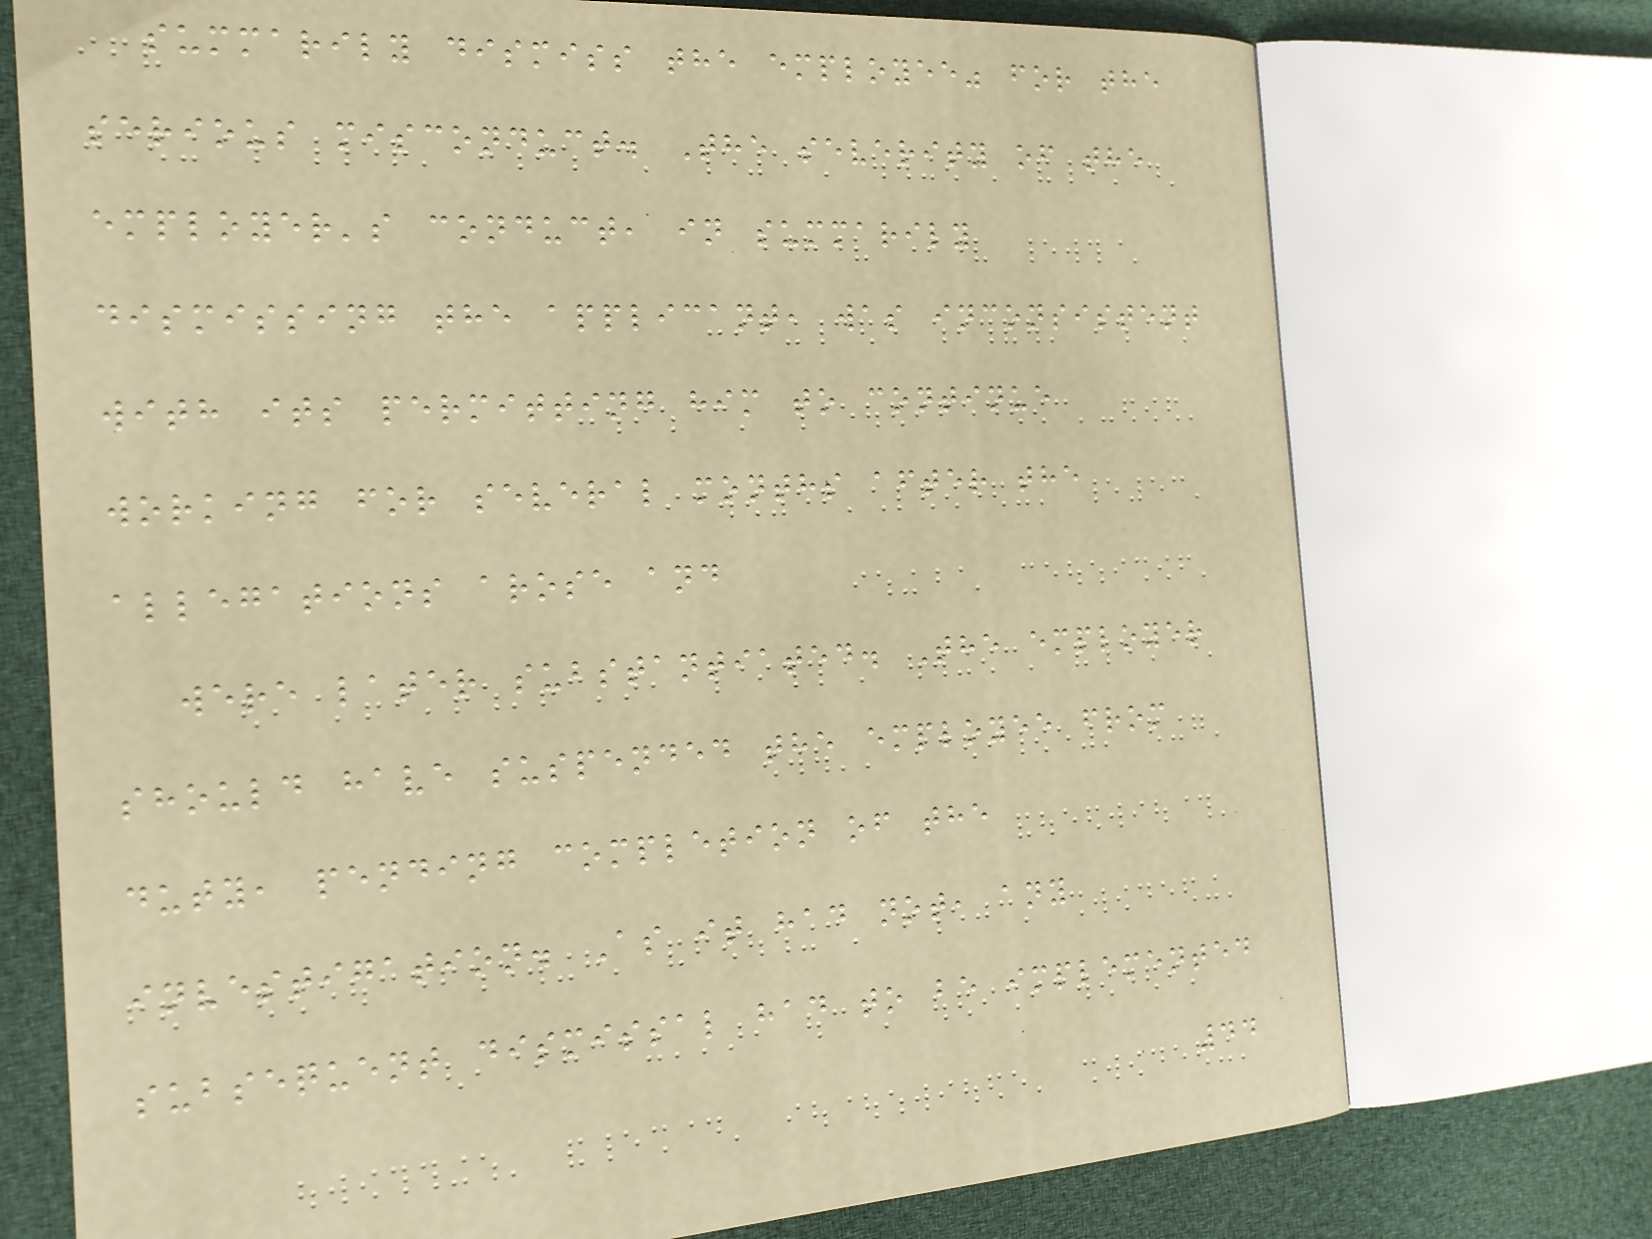summarily dismiss the employee" for the
serious misconduct. The severity of the
employer's conduct, in summarily
dismissing the applicant, was inconsistent
with its permitting him to continue
working for several months after the
allegations arose and
were later substantiated. The employer
should have suspended the employee from
duty, pending completion of the
investigation. As it had not, any
subsequent dismissal had to be implemented
44
